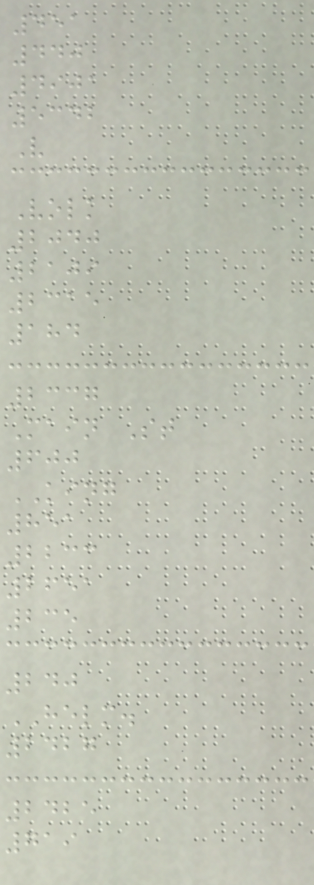451
440
4901
5342
V
Volk
2040
2109
2315
184
2337
Main St
600
KING
851
2233
2651
235
240
HELM.
2427
2425
719
